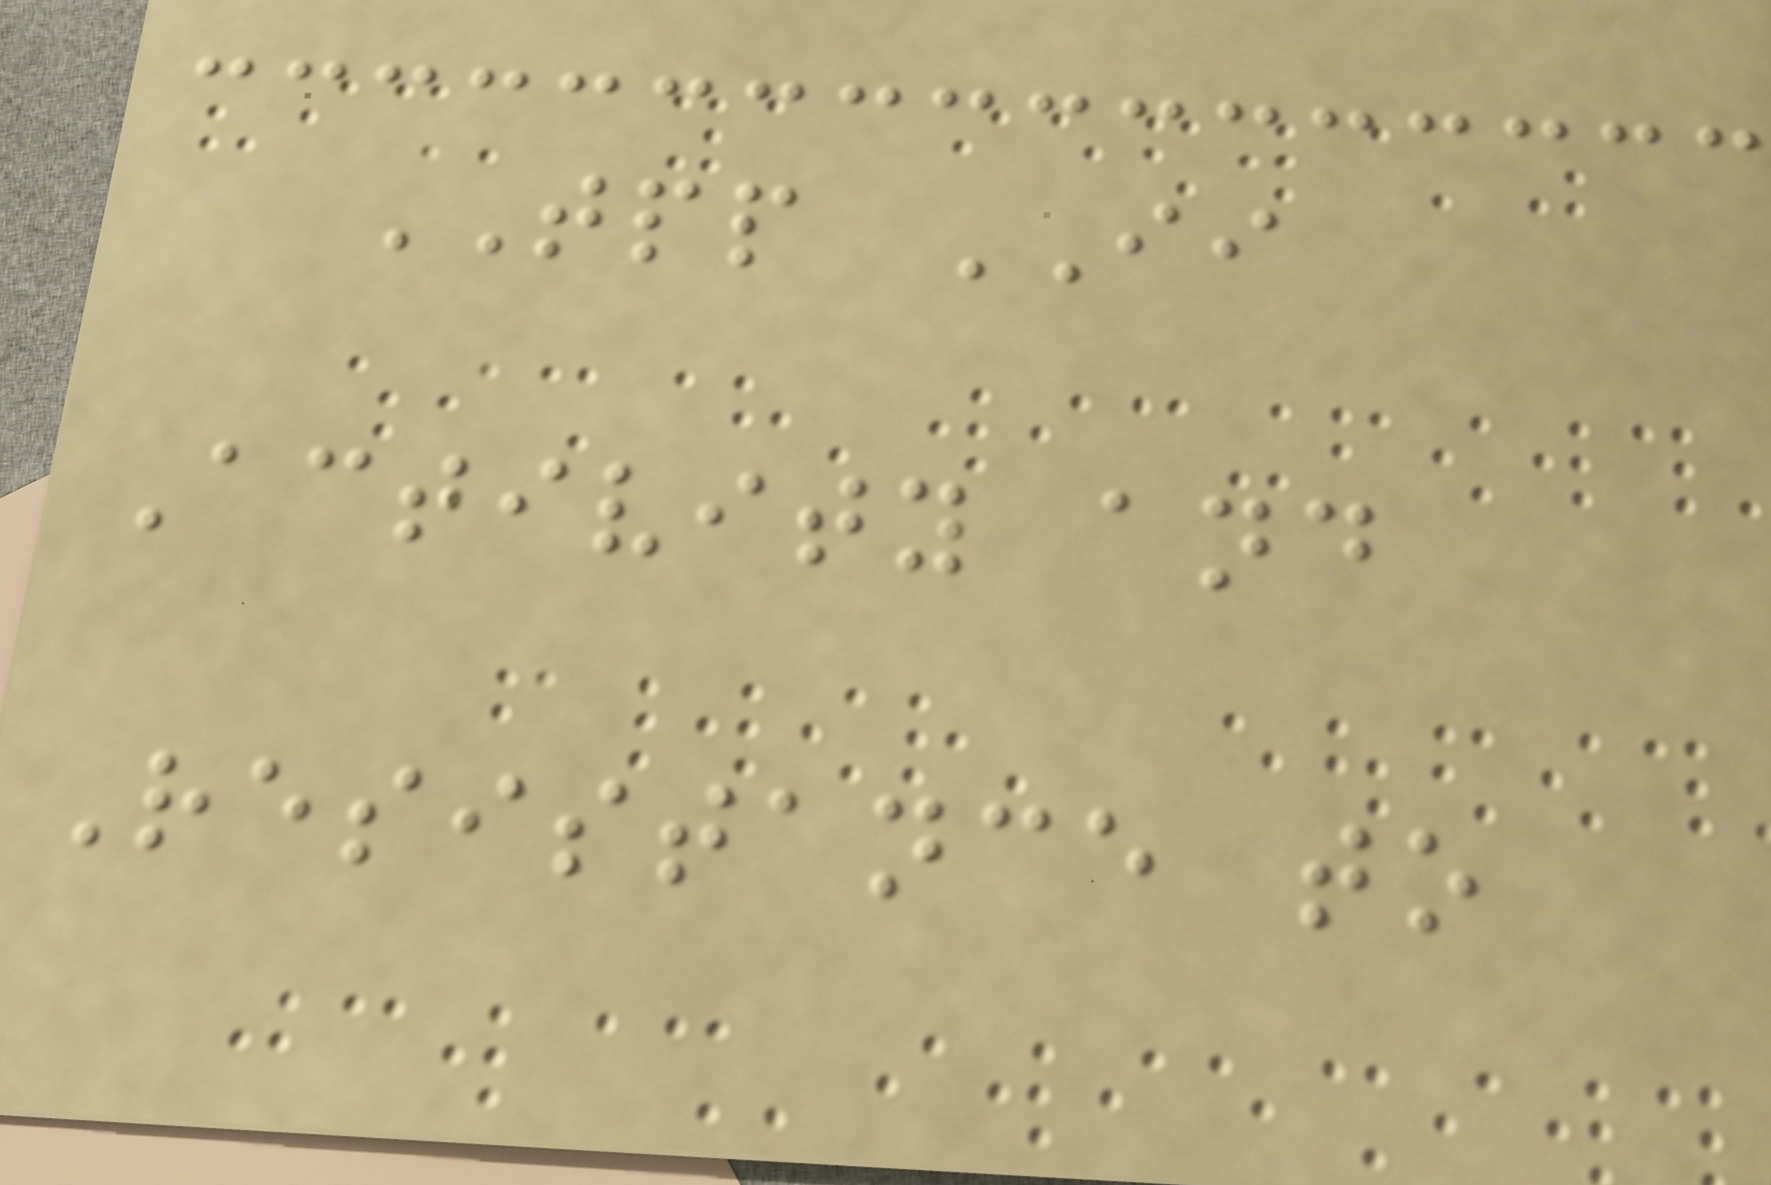TPP II
Activity and
Resistance to
